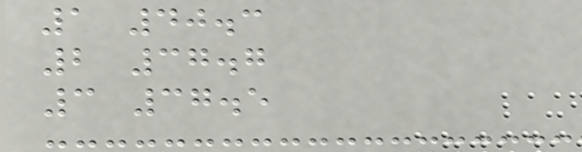1 40.3
2 37.7
3 37.5
